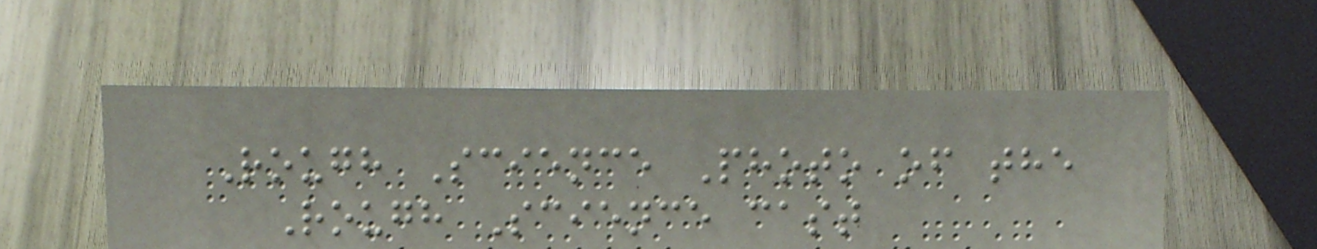Rough Science Photo of the
Rough Science cast
